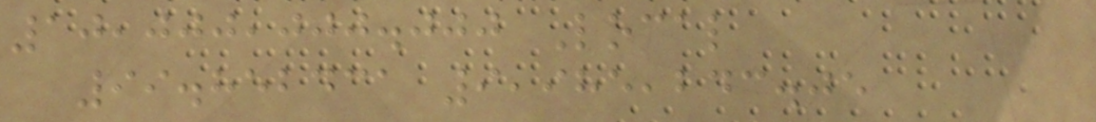10,000,000.000 Local
99.852431 9,985,243.05
